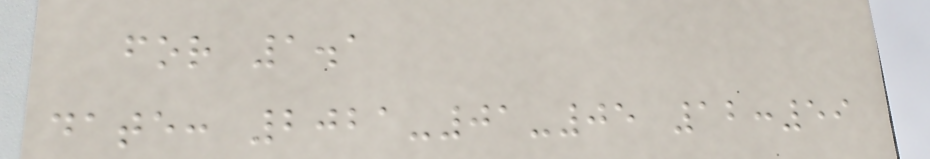for 1.1
date: 2021-01-05 12:59
